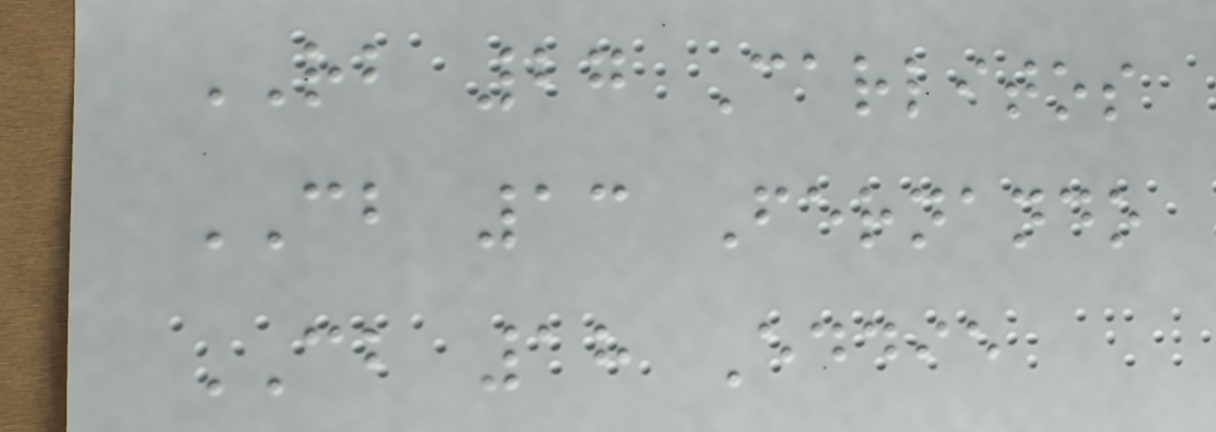RB 27 Carlitos
CB 13 Fernando
CB 18 Eddie
